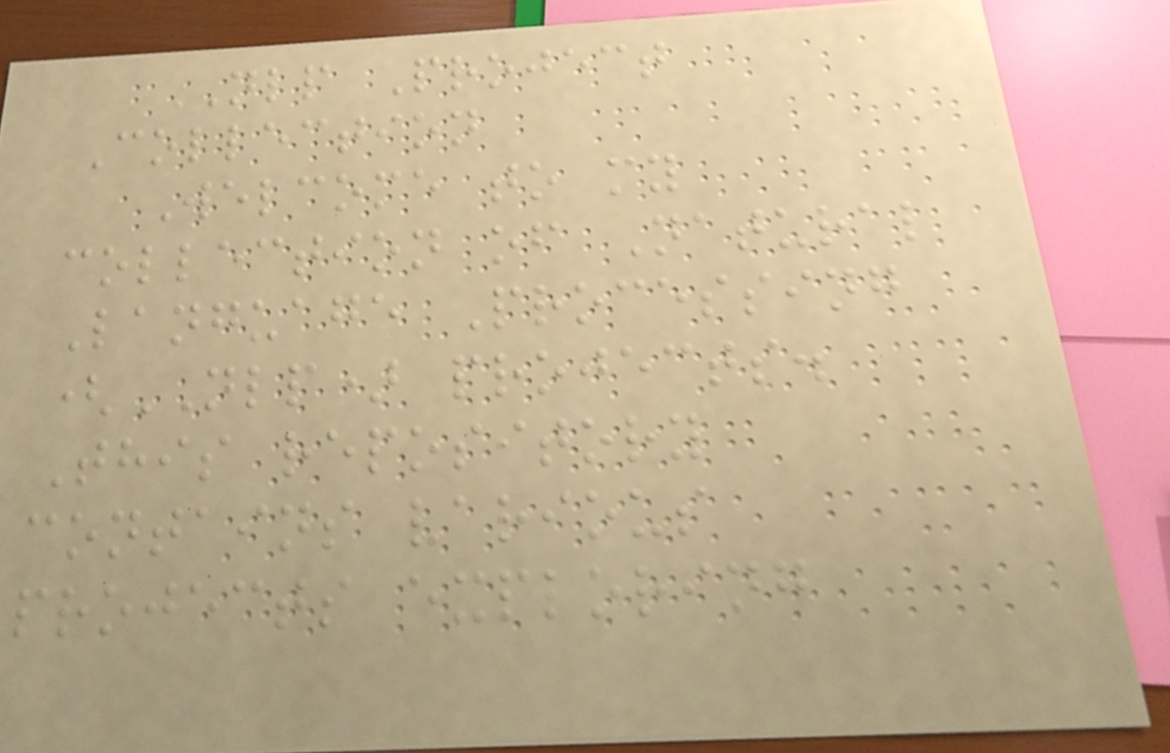NLP Project
Collection
Welcome to my
collection of Natural
Language Processing
(NLP) projects.
This repository
contains various
projects exploring
